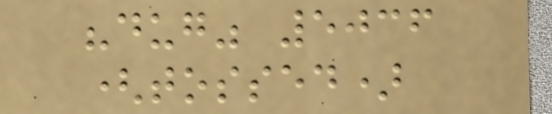"dug" 5036
(tossed)
